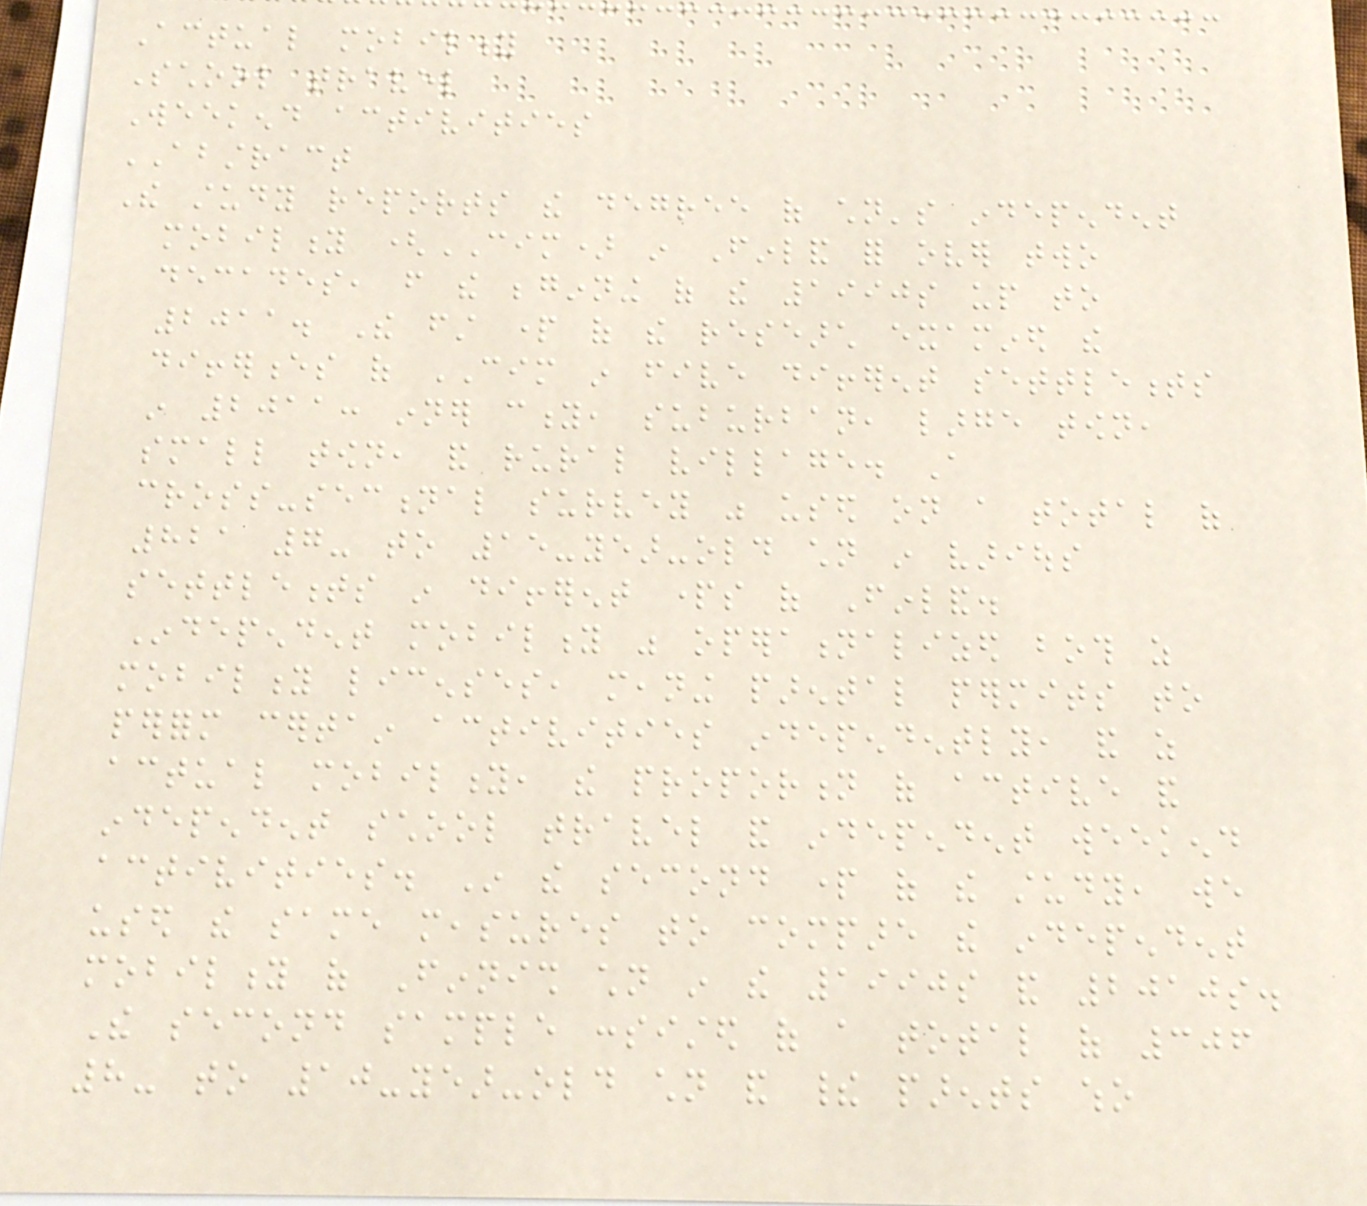Actual mobility
School travel
Weekend activities
ABSTRACT
The study reports the degree of children's independent
mobility (CIM) in Finland for over two
decades, from the beginning of the 1990s up to
2011. The first part of the research examined the
differences of CIM in five different settlements
in 2011: inner city, suburban, large town,
small town, and rural village. A
cross-sectional survey was used on a total of
821 7- to 15-year-old children in various
settlements in different parts of Finland.
Independent mobility was operationalized both as
mobility licenses, meaning parental permits to
perform certain activities independently, and as
actual mobility, the proportion of active and
independent school travel and independent weekend
activities. In the second part of the study, we
used the same measures to compare the independent
mobility of Finnish children in the 1990s and 2010s.
The second sample consisted of a total of 306
8- to 10-year-old children and their parents who
